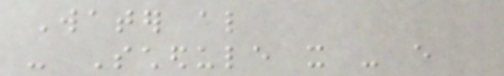Water also
- Schedule it - every
